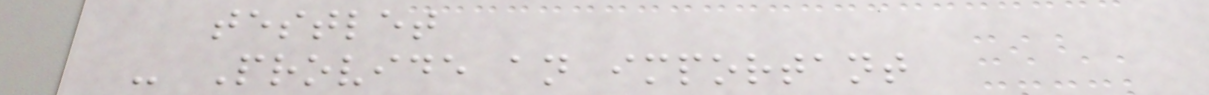testlet
- Provide an important
